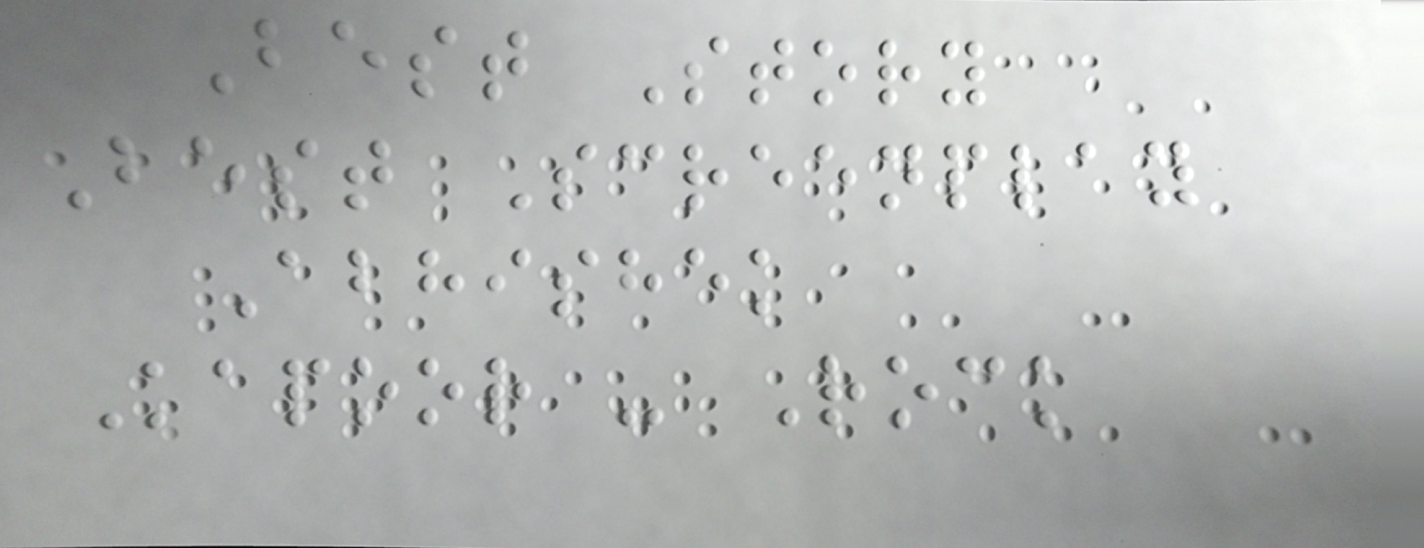Best Story
Best Screenplay
Abhishek
Kapoor - Rock
